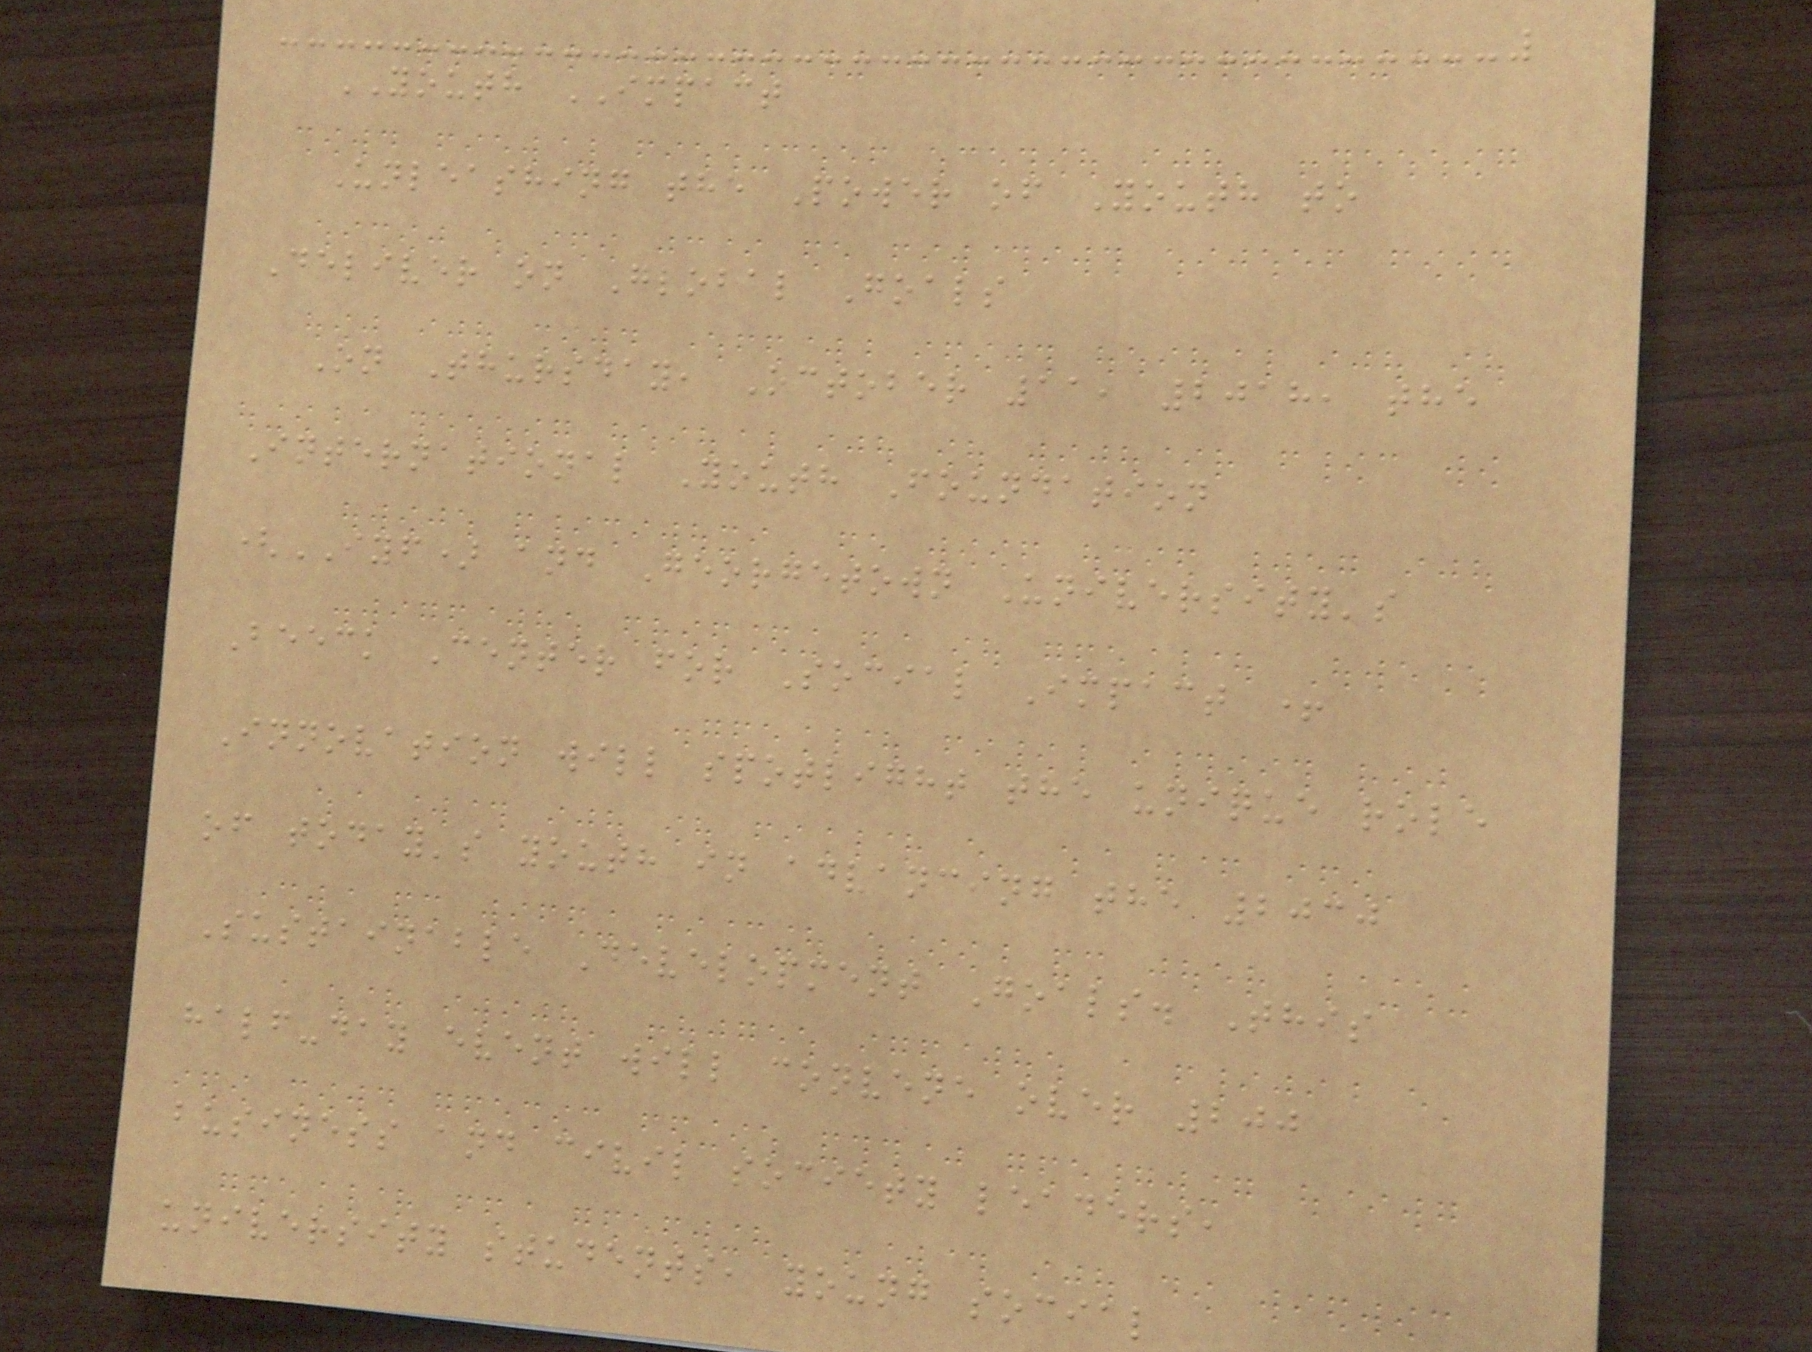YOUTH IMPACT
Unleashing the Power of Youth to
Deliver on Global Goals
On Thursday, October 11, 2018, the
International Youth Foundation
(IYF) and Georgetown University's
Beeck Center for Social Impact +
Innovation will spotlight the unique role
of today's youth in advancing the 2030
Sustainable Development Goals. This
half-day event will convene over 200
business and civil society leaders,
university students, young social
